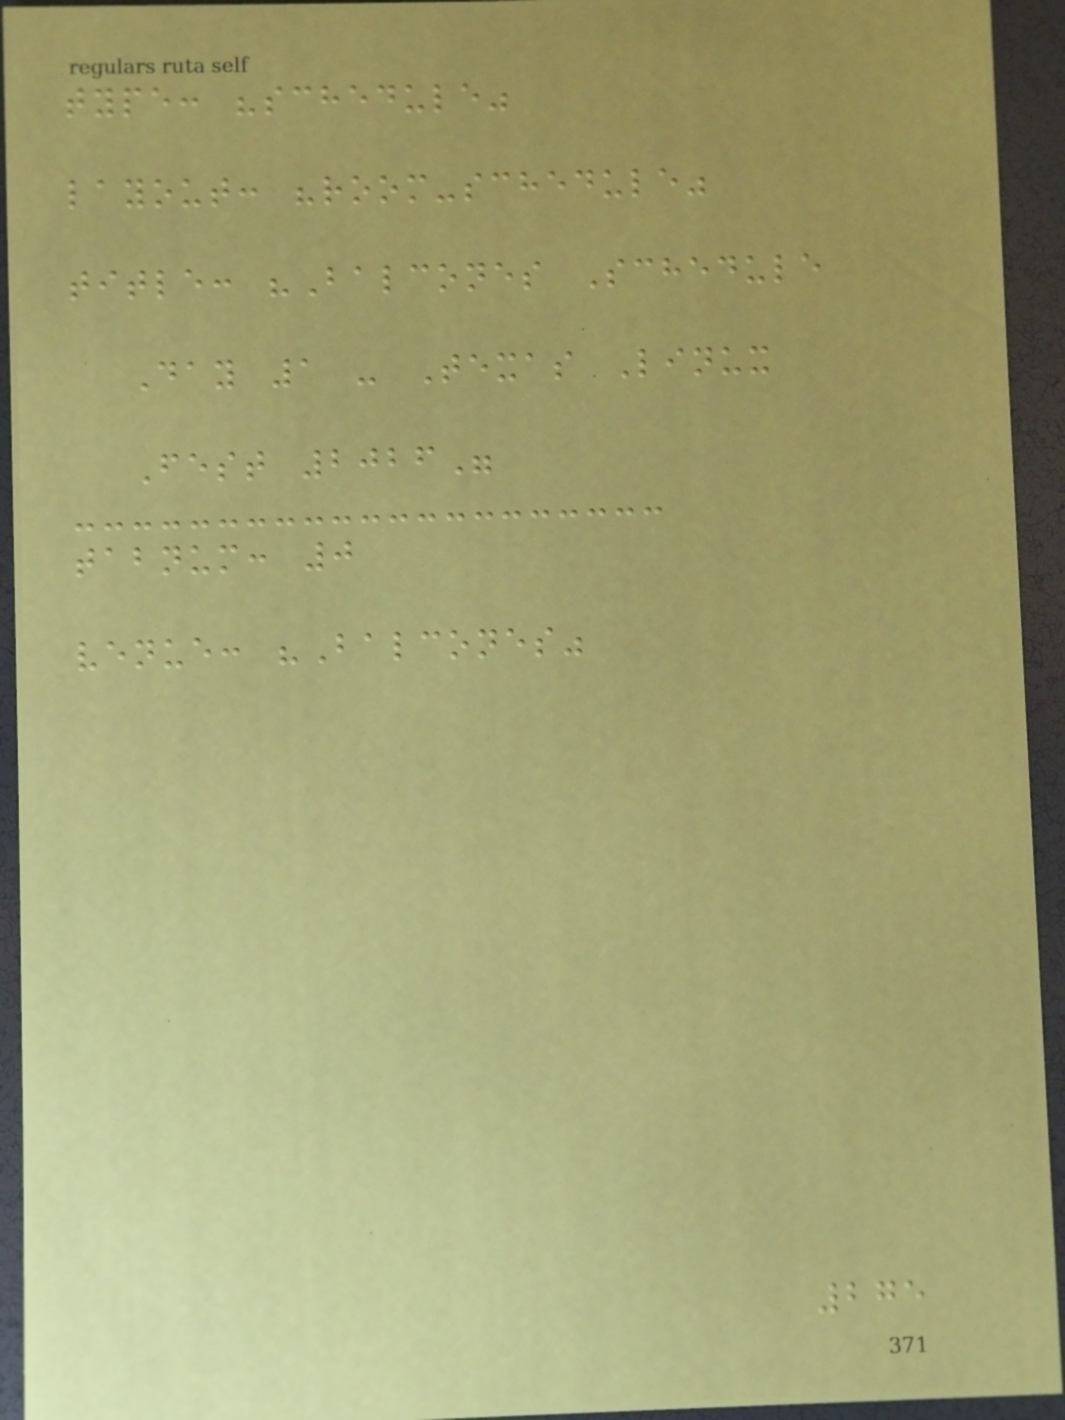type: "schedule"
layout: "room-schedule"
title: "Balcones Schedule
Day 1 - Texas Linux
Fest 2026"
tabnum: 0
venue: "Balcones"
275
